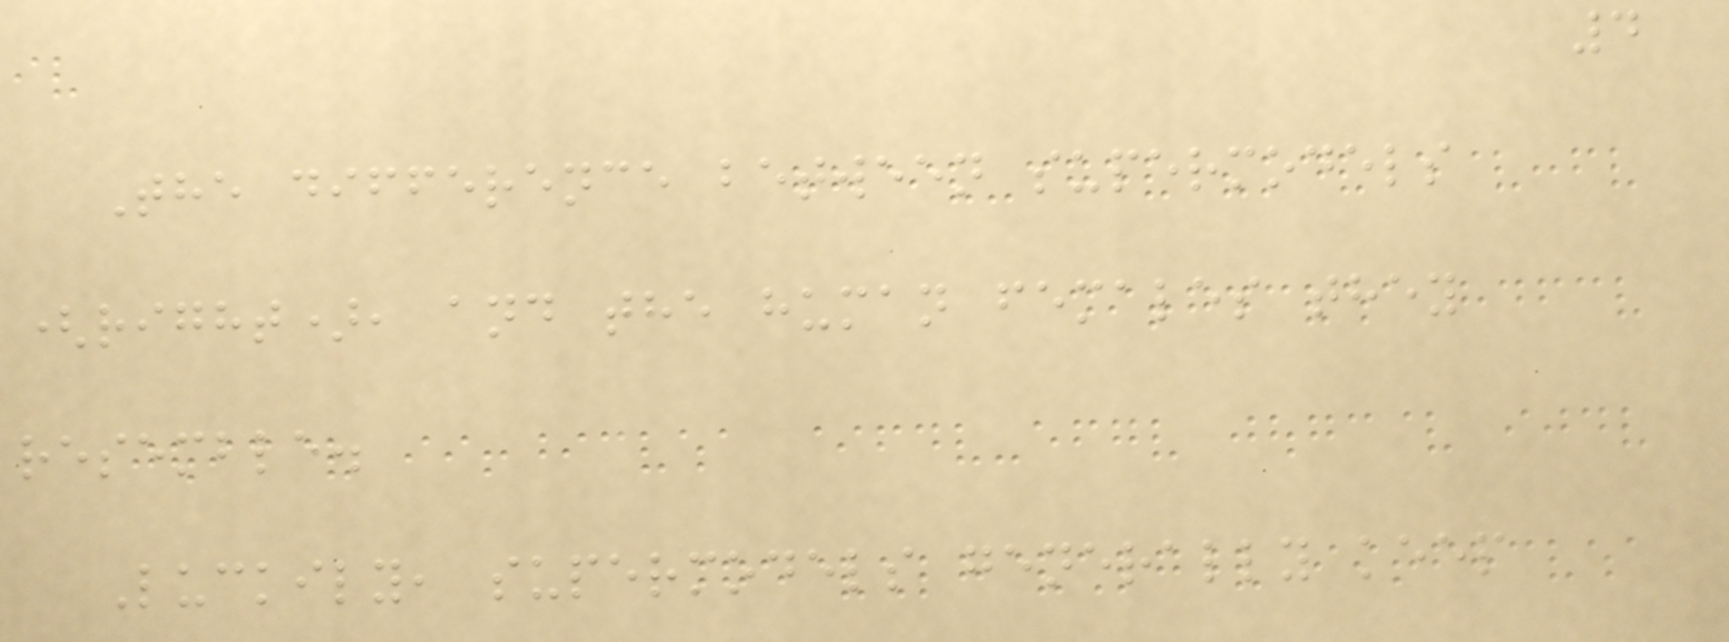4
The difference between supermodels
(right), and the human females they
resemble.
Luckily, supermodels generally keep
